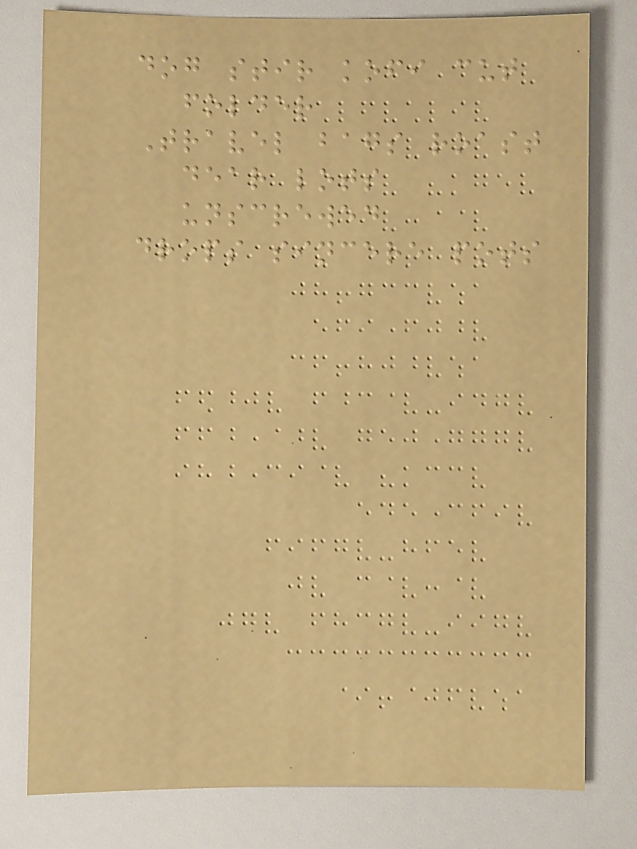dog stir kofi cut
folder
Travel bags roast
dear lots
unscrewed
drops sincere pots
